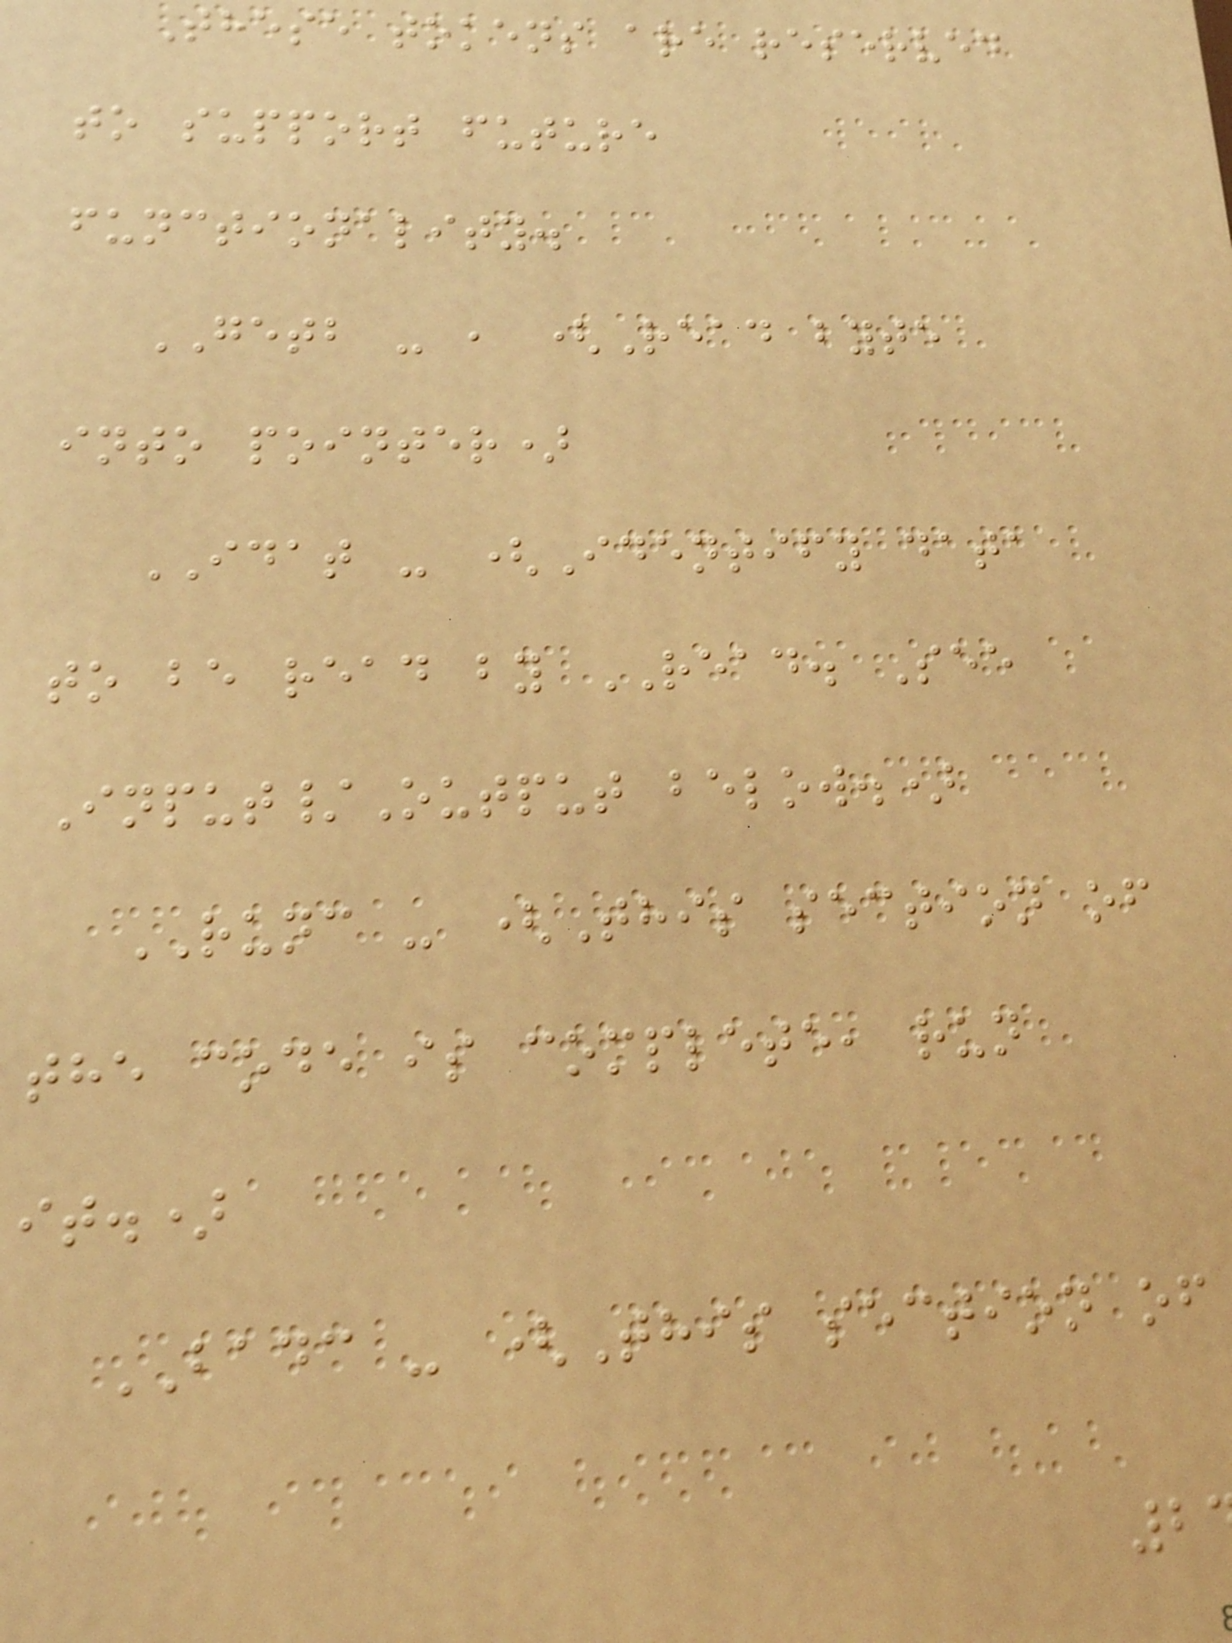These tokens are reserved
to support future
functionality.
GETB - , (Read byte
into pointer)
IDAT - (Identify data
to be read by READ. See
Input/Output below.)
RUNC - (This section of
the code is complete, run
it.)
BADC - (This section of
